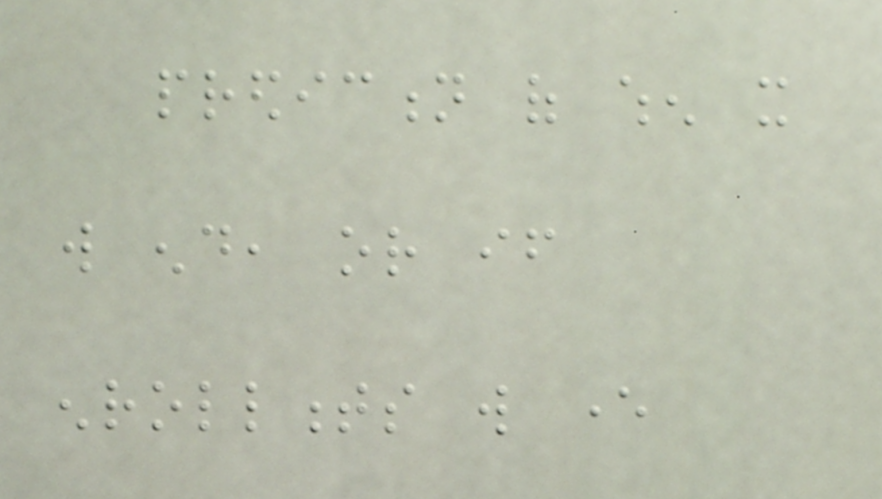prediction of when it
will end, or if
enrollments will ever
